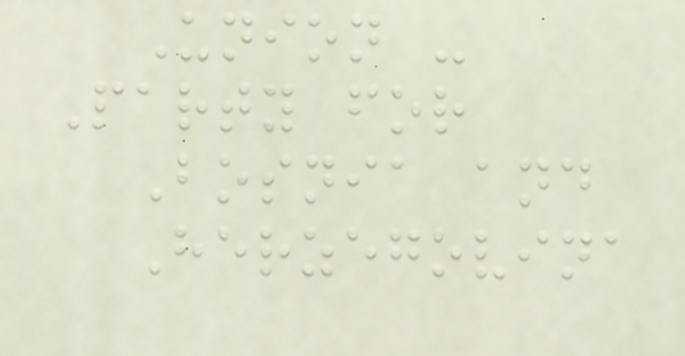Union -
Party for
Bosnia and
Herzegovina
